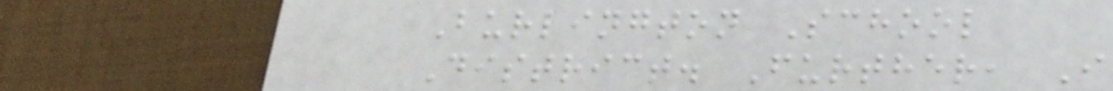Burlington School
District. Further, I
